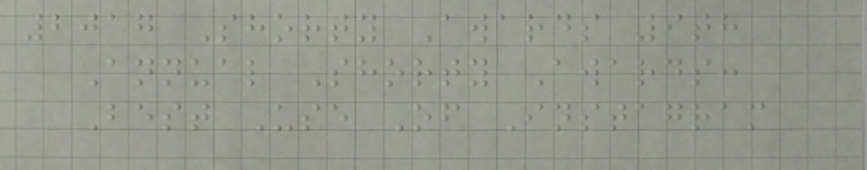2017 Shorty Awards 9th
Annual Shorty Awards:
Best Use Of Instagram
